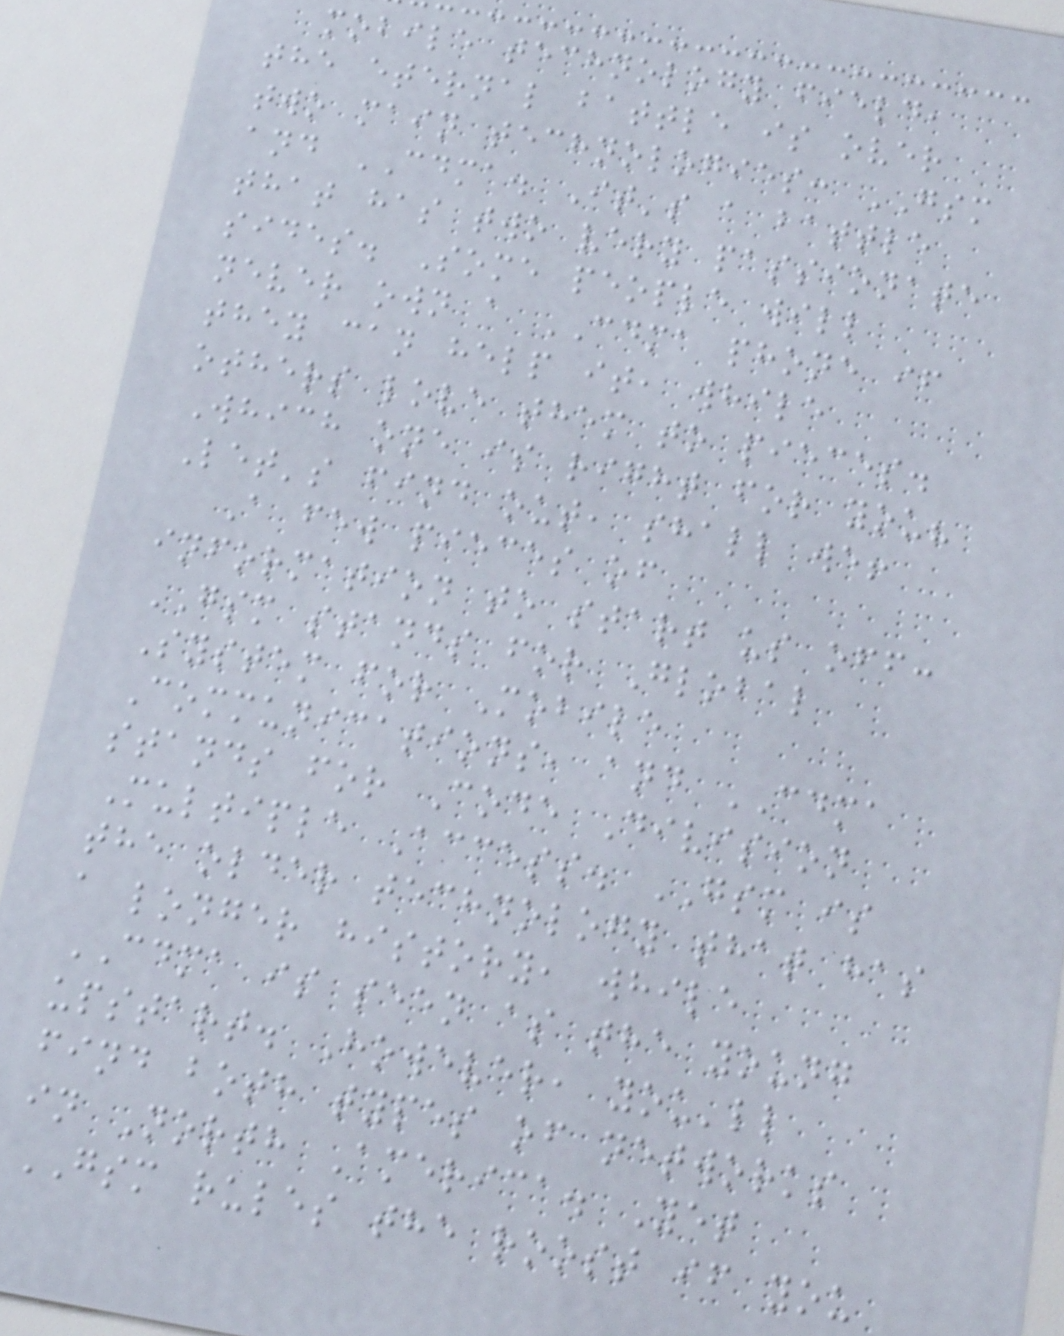mobile technology field,
the eternal battle is over
two main technologies: GSM
and CDMA. It's a battle
that has two very passionate
sides. Some people will
never own a CDMA phone if
they can help it, while
others love them to pieces.
Which one is right for you?
Let's find out, shall we!
A few pieces of
information to start us off:
GSM stands for Global
System for Mobile
Communications, and CDMA
stands for Code Division
Multiple Access. GSM is
the older technology that has
a longer history, while
CDMA is seen as the young
upstart. However, you'll
find both types of networks
in North America. Yet
GSM rules the roost if you
